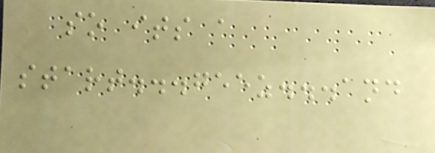so its a
start...geez...and
